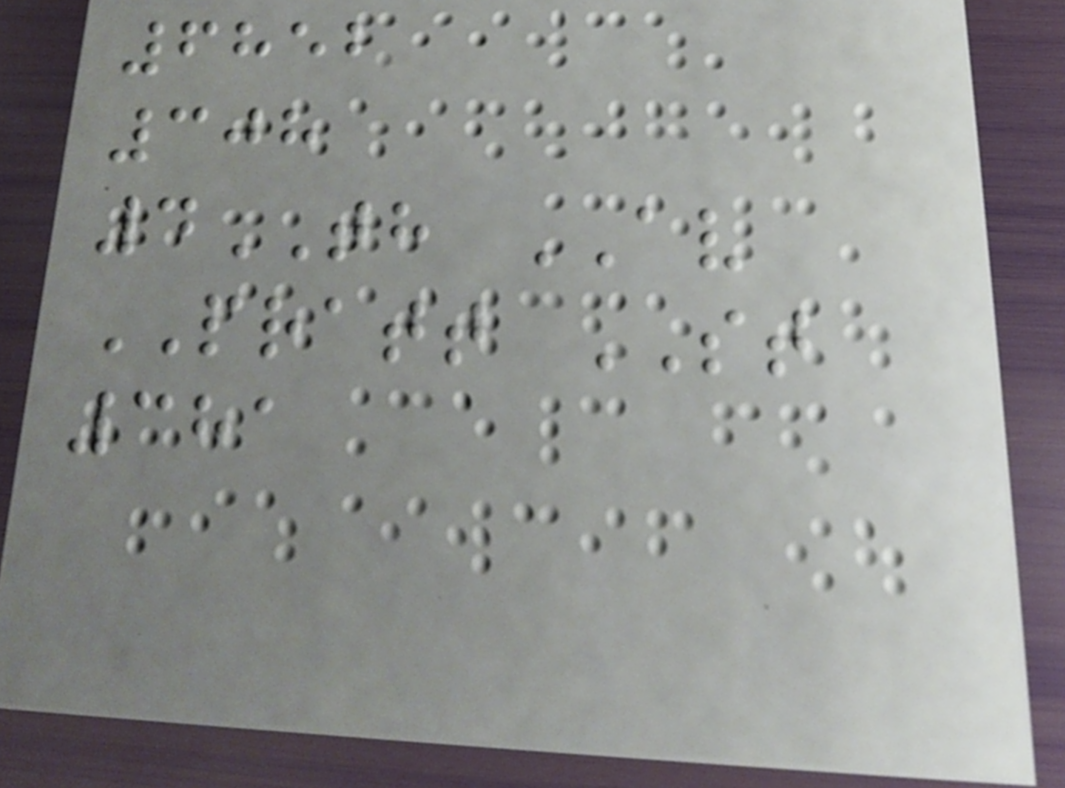6852
308
4TH AV
PRATT ST
381
